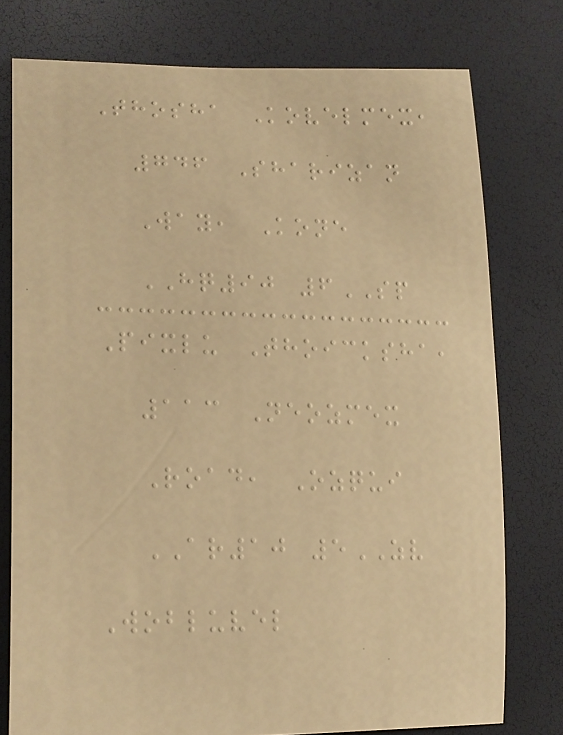Thosha Kovelmex,
746 Sharizan
Way, Kone
HQ90 6SP
Pixlu Thoicksha,
113 Neozmex
Road, Ozqui
AR10 5ZV
Wobluvel
